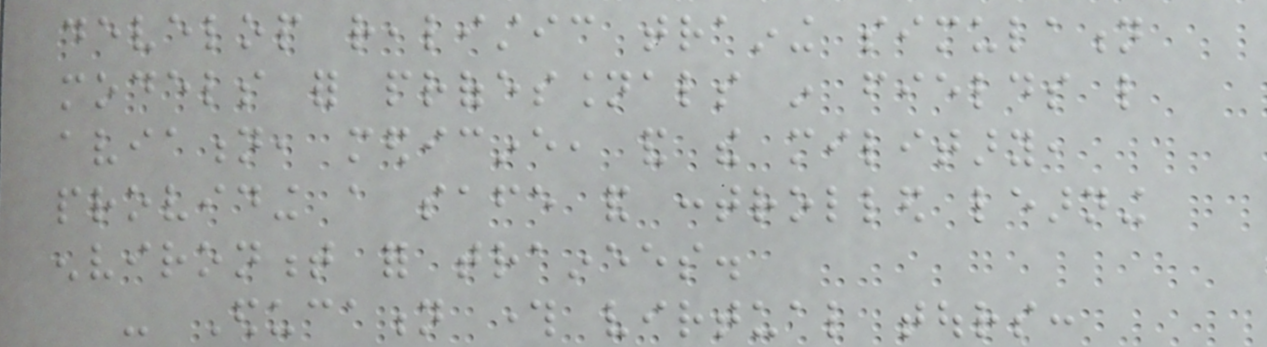develop realistic training simulation
models for professionals in fields like
aviation, medicine, and the military,
providing a safe and controlled learning
environment for trainees.
- Education through virtual tours:
